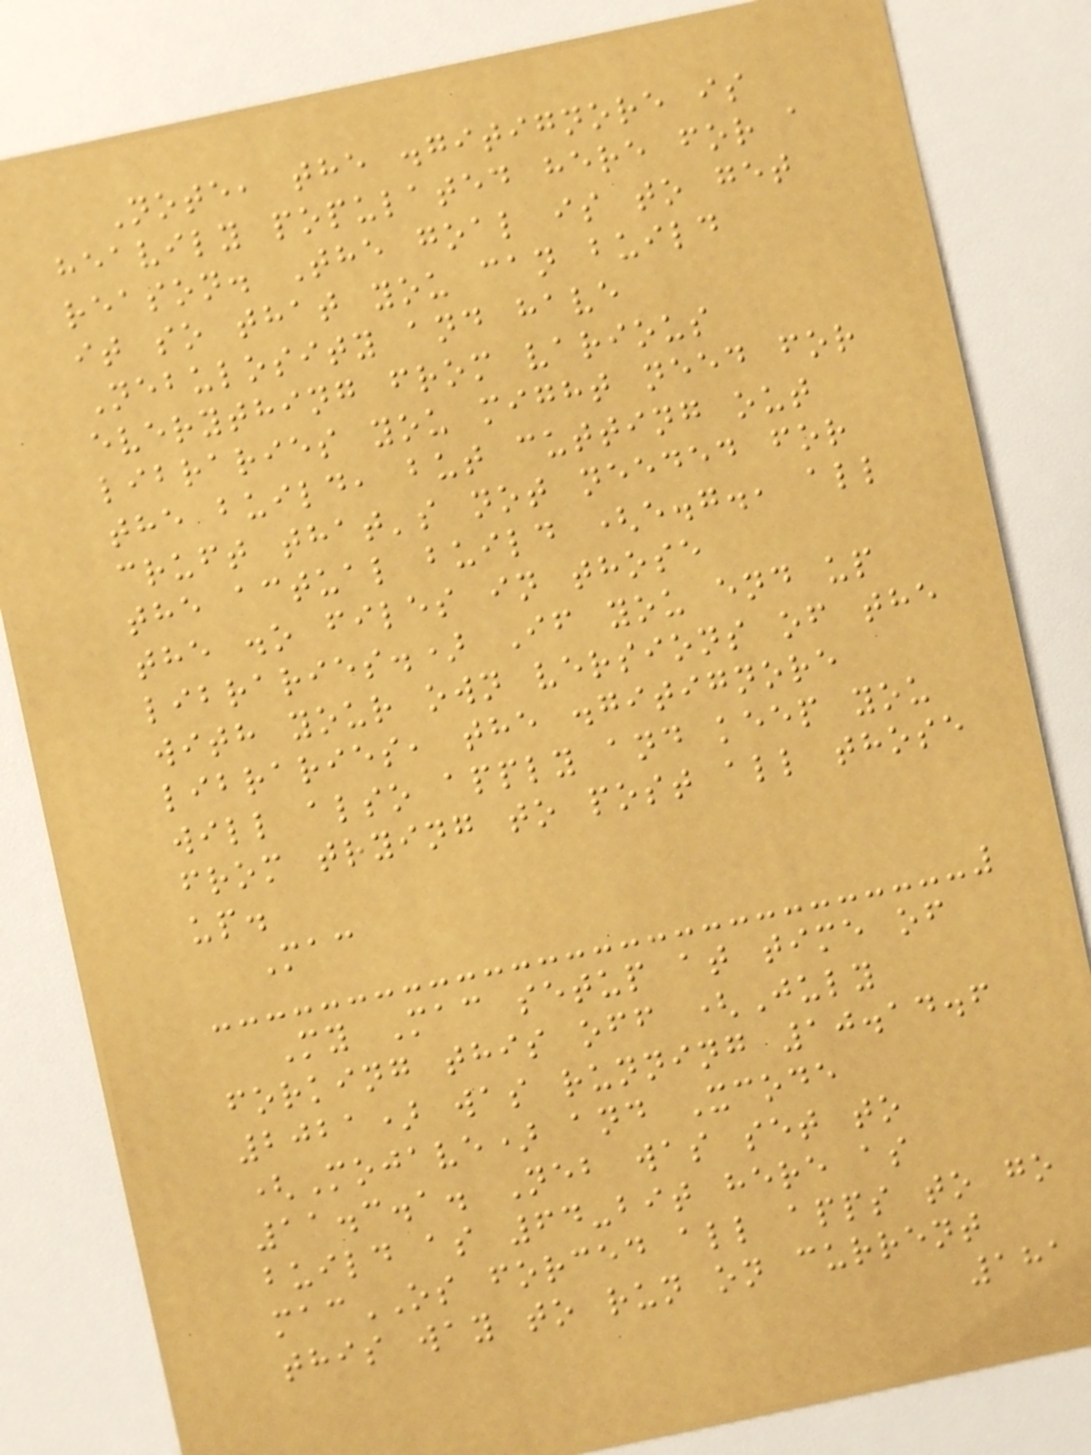Note, the .gitignore is
heavily populated here for a
reason. The goal is to get
it so that you can build
Nebulosity and have
everything from various
libraries you might need for
the build, but cutting out
cruft that's not needed for
the actual build (e.g., all
the .o files in those
libraries.) If you end up
with your own versions of the
libraries, the .gitignore
will also apply and keep you
from trying to post all those
up.
Mac
My Mac setup at time of
forking this off (July
2021) was running 10.14.6
(Mojave) and Xcode
11.3.1. Neb was set to
build as 64-bit here as
macOS forced all apps to go
this way to run on current
181
